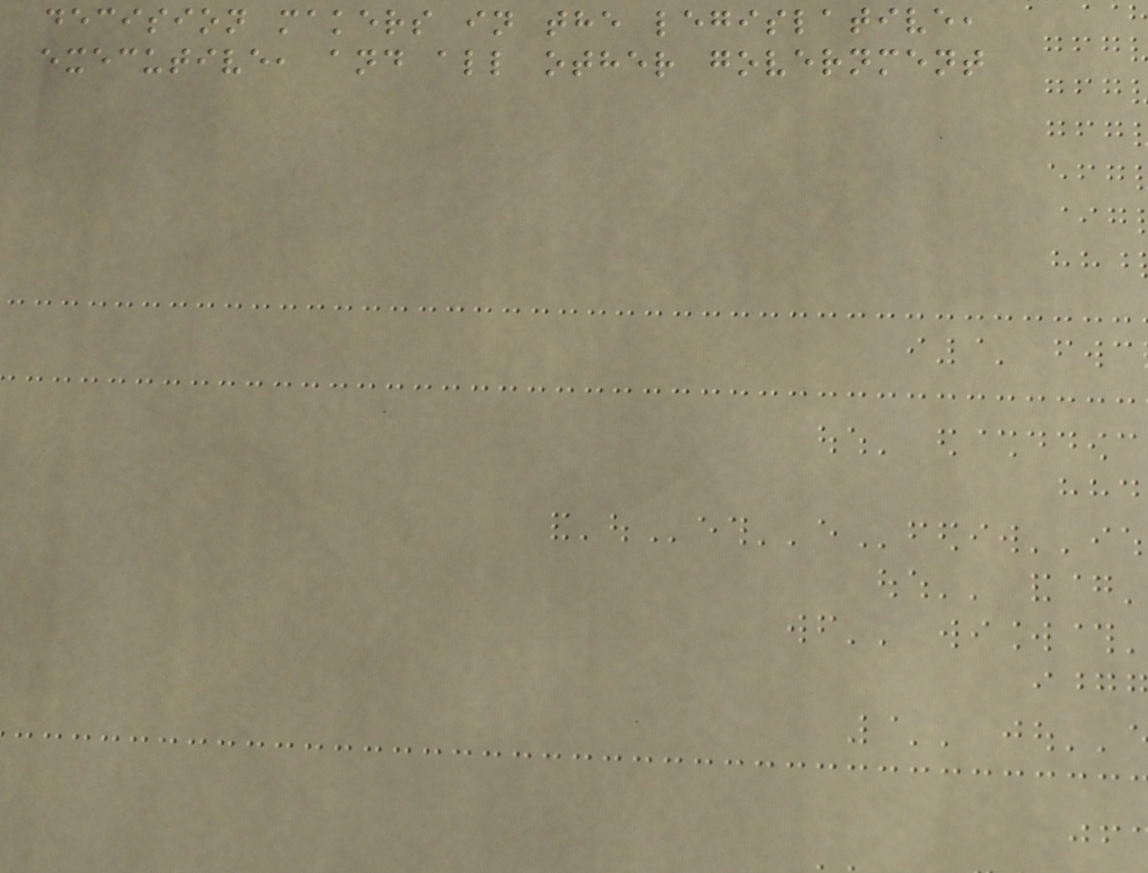decision makers in the legislative,
executive, and all other government
